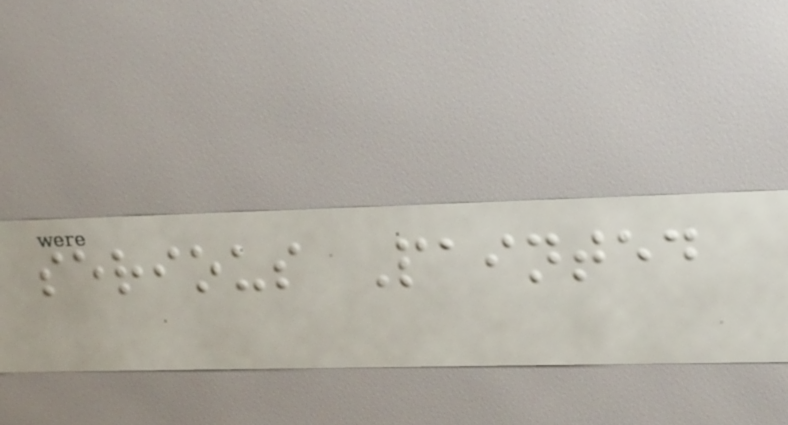serious Painted
